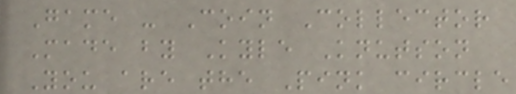Game - Coin Collector
Made by Kyle Knutson
You are the Pink circle
